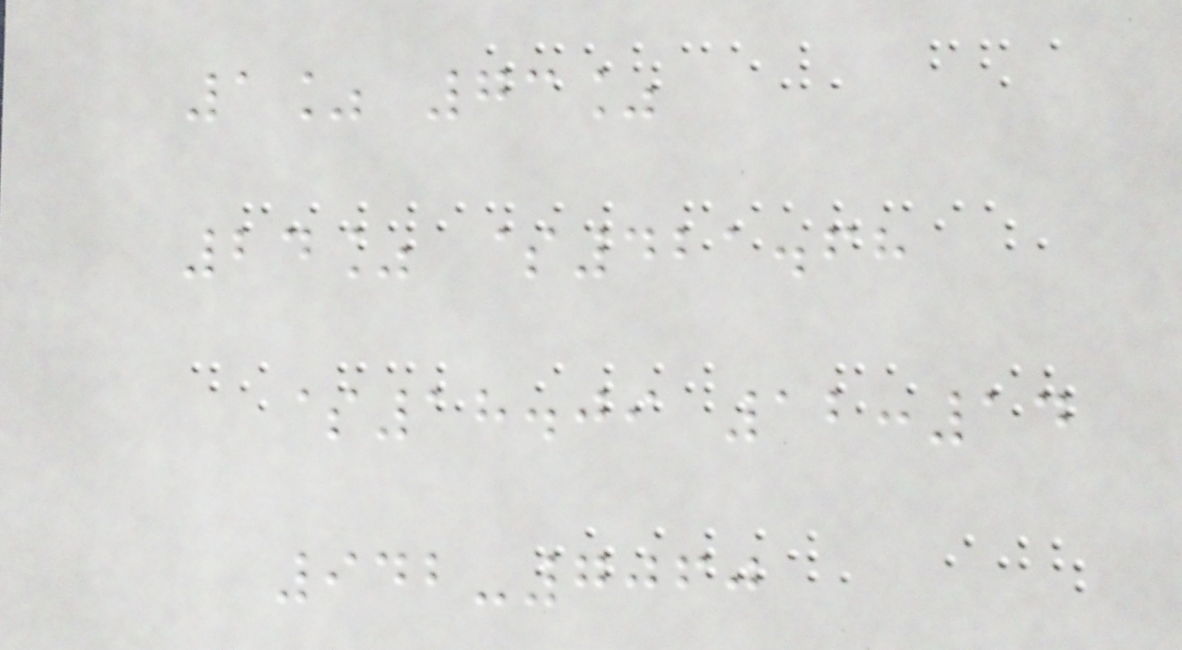1% 73%
24% $421.68
$18.09 12:14
942-7060
